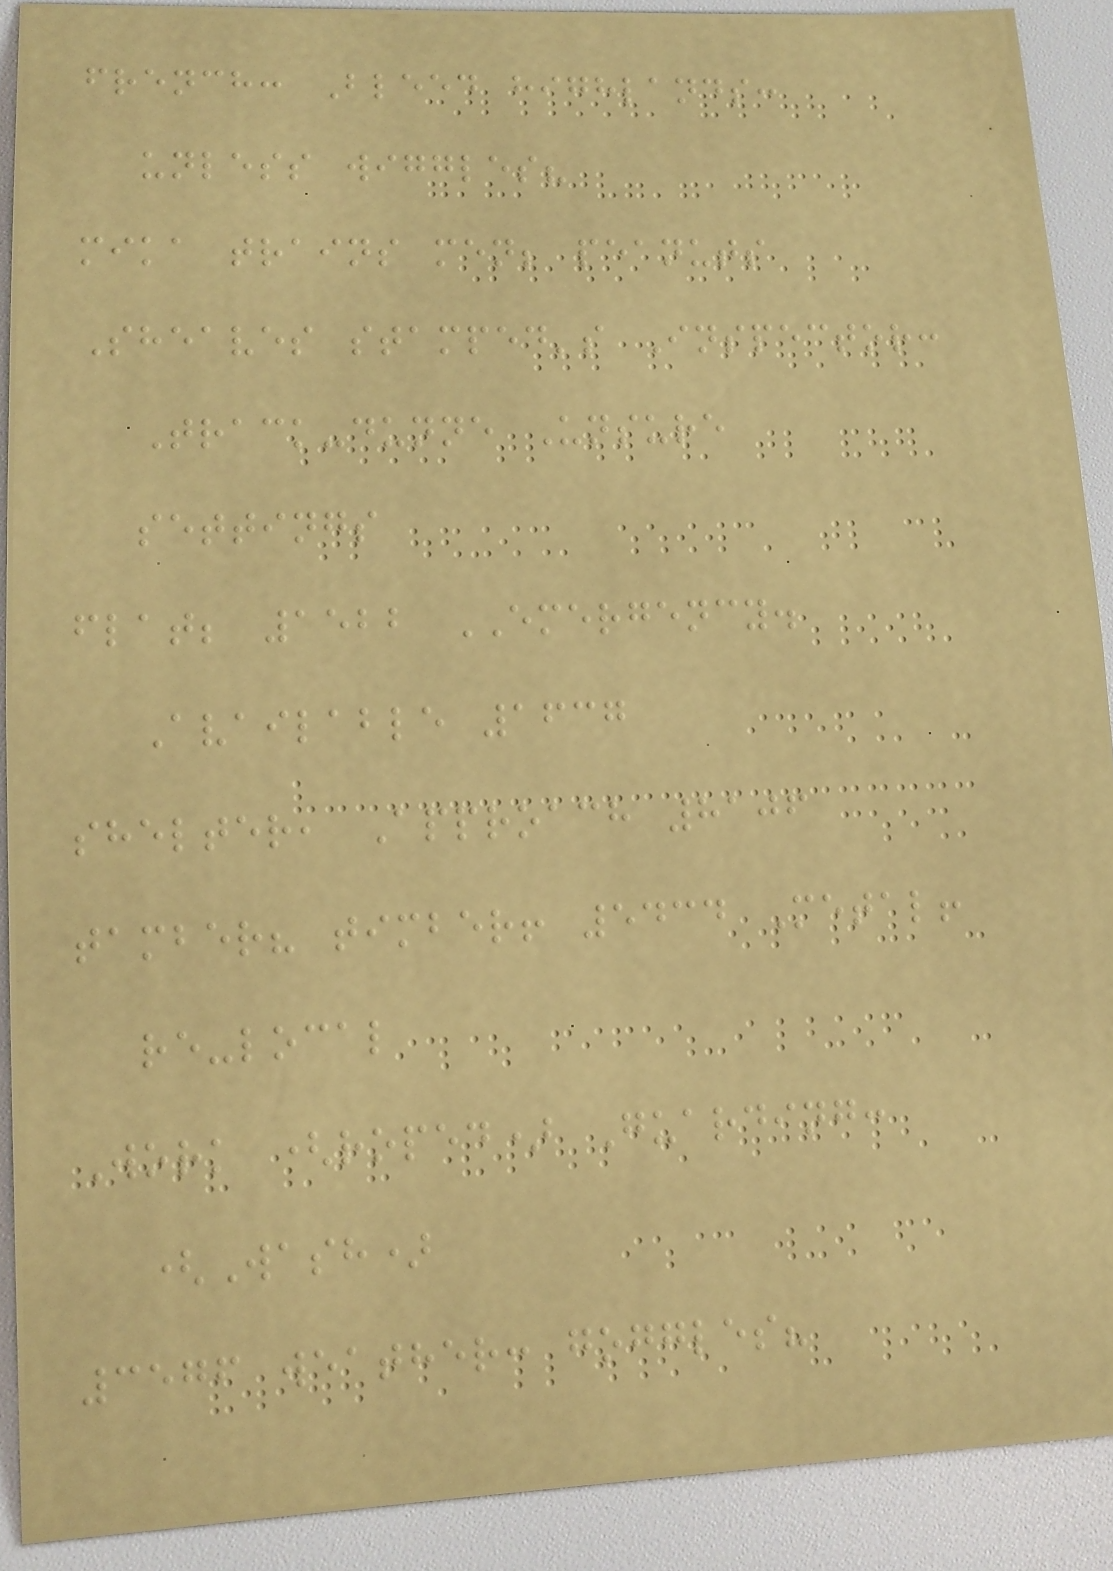french: Bleed highlands:
unless wiggles?
mika trains men; peanuts
Sheaves stamped's Inspector:
Track-dunne Unsure
settings
flat; 1522 EMERGENCY.
Available 1637
shelter, Approach 8106
tamber? timber! 5434 Metal!
re-local
Work (roped) Guarding:
(Wash)
3576 weather: goggles?
